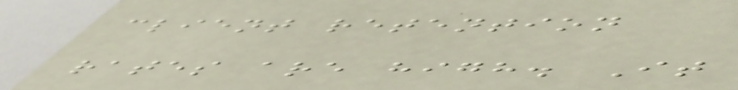client retention
rates are high. It
